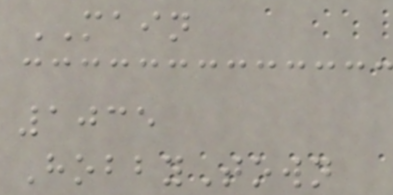MAIN
1035
HobbyTown
